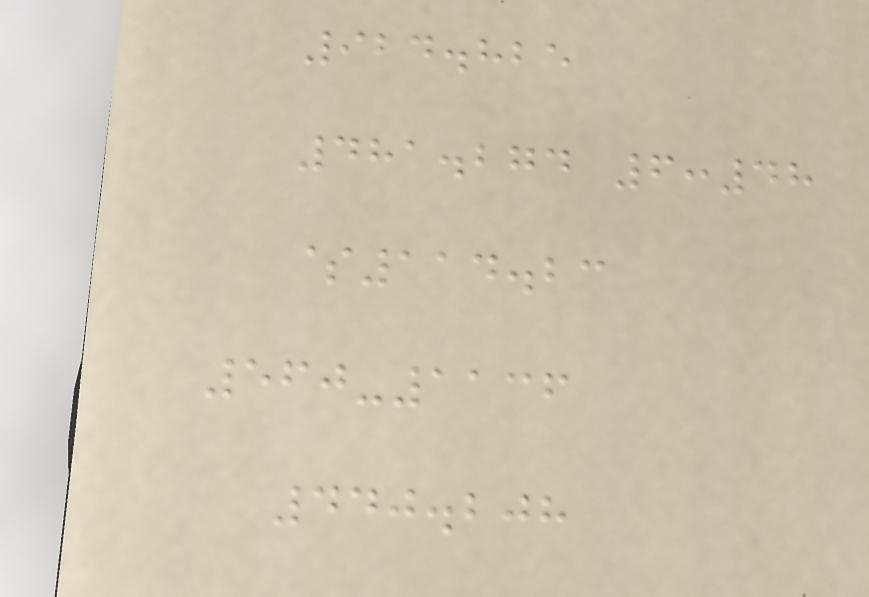924.825
481.274 6:48
$114.23
560-1136
440.208
